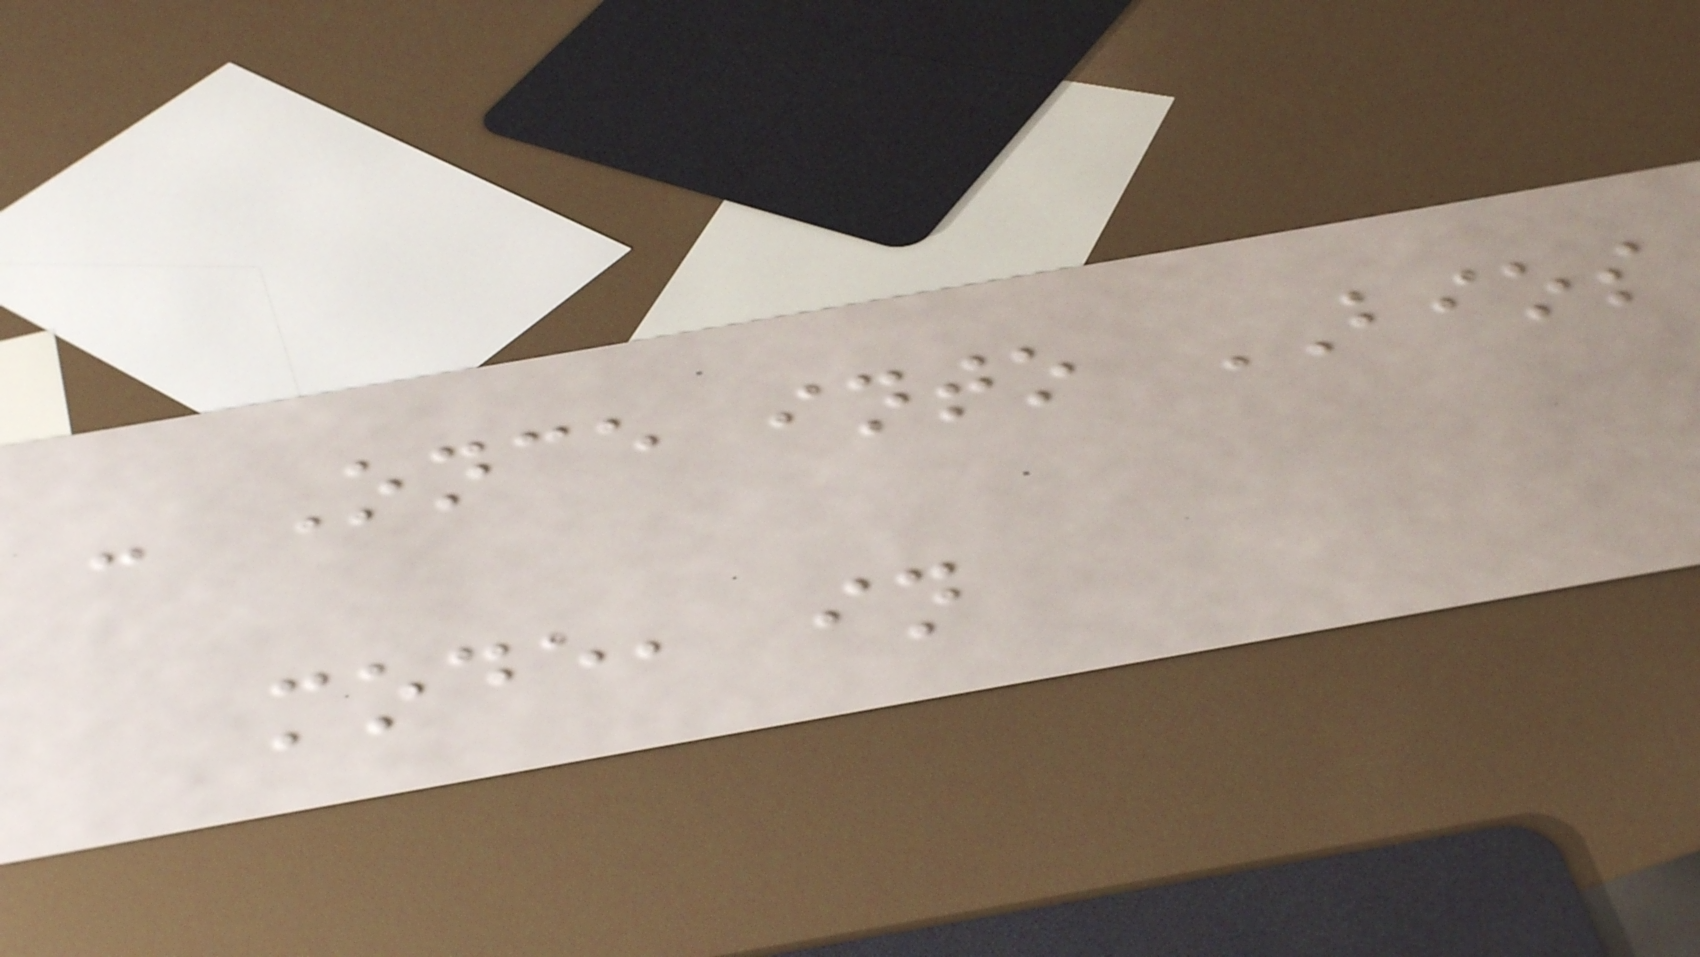- Once into BIOS
mode, in
